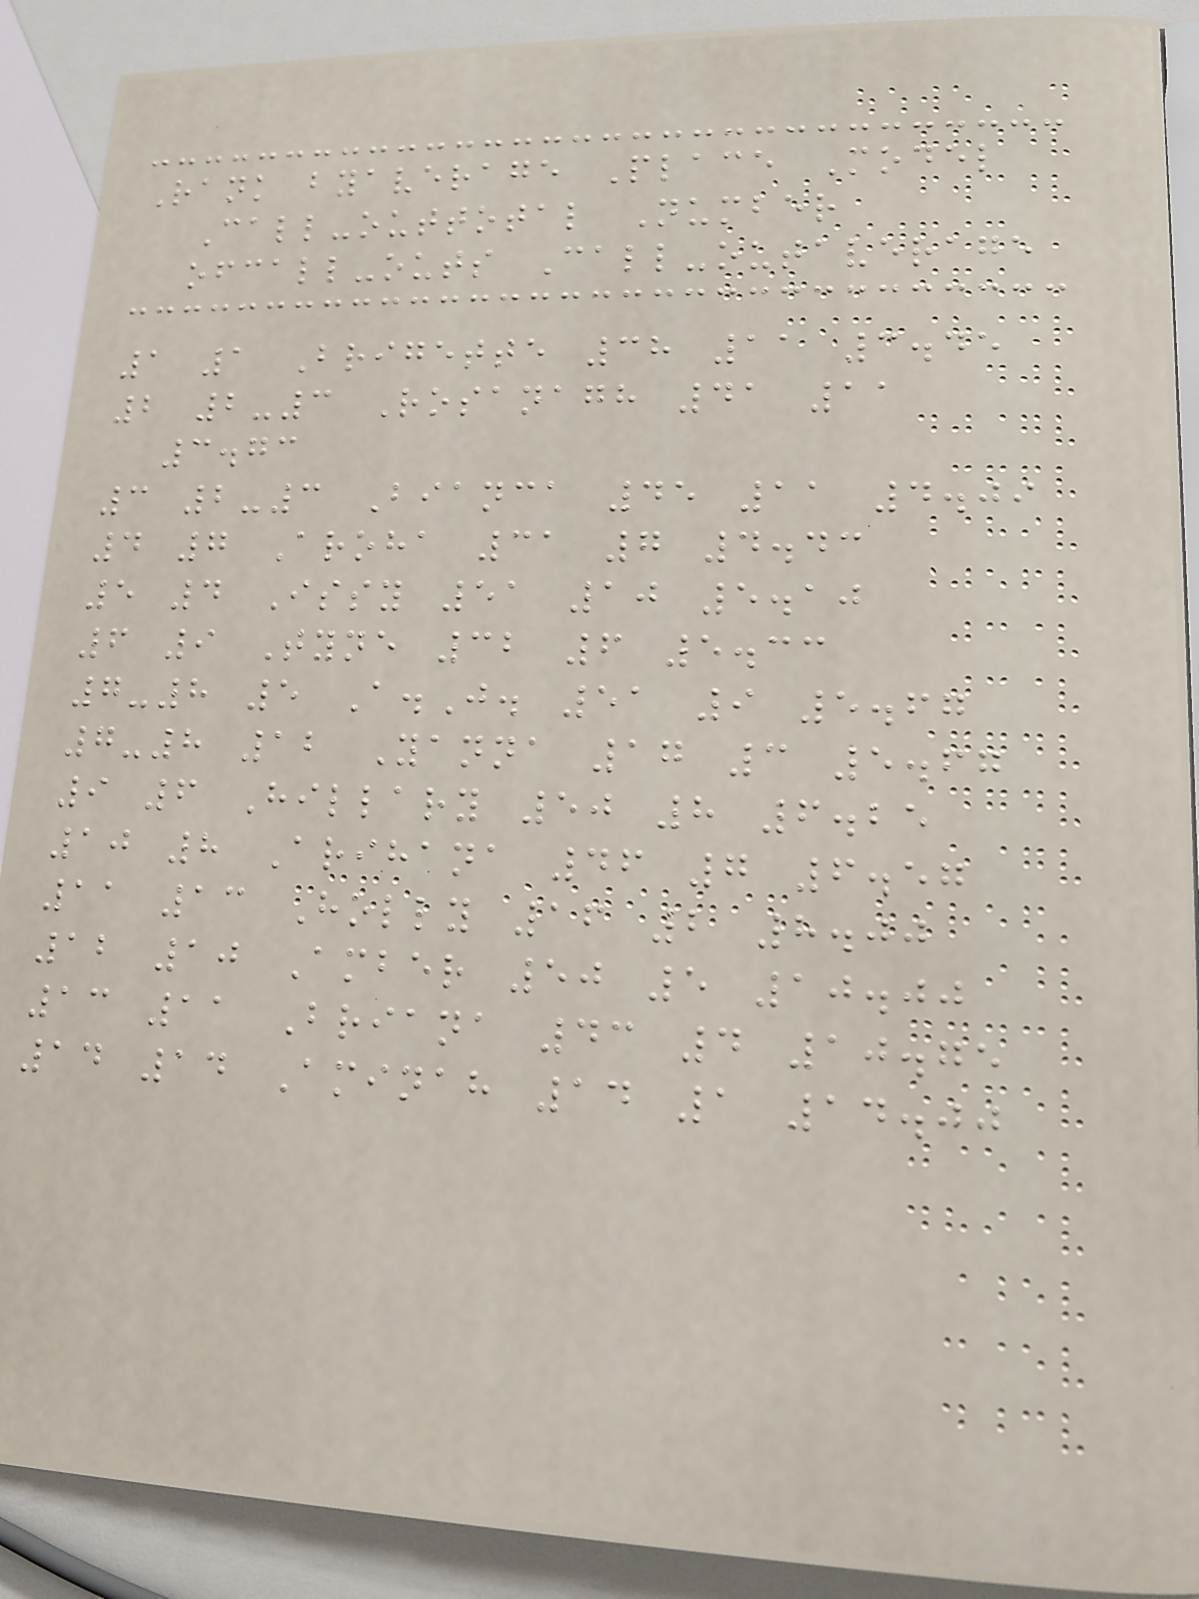Rank byaverage Place Model
Call-outtotal Number
ofcall-outs Call-outaverage
1 1 Brigette 38 11 3.45
2 2-3 Rosanagh 41 11
3.73
3 2-3 Bianca 45 11 4.09
4 7 Aroha 31 7 4.43
5 4 Issy 51 10 5.10
6 9 Tyne 32 6 5.33
7-8 5 A.J. 51 9 5.67
7-8 12 Yanna 17 3 5.67
9 6 Hillary 50 8 6.25
10 8 Arihana 46 7 6.57
11 13 Holly 16 2 8.00
12 10 Amber 50 5 10.00
13 11 Briana 43 4 10.75
14 14 Aminah 14 1 14.00
